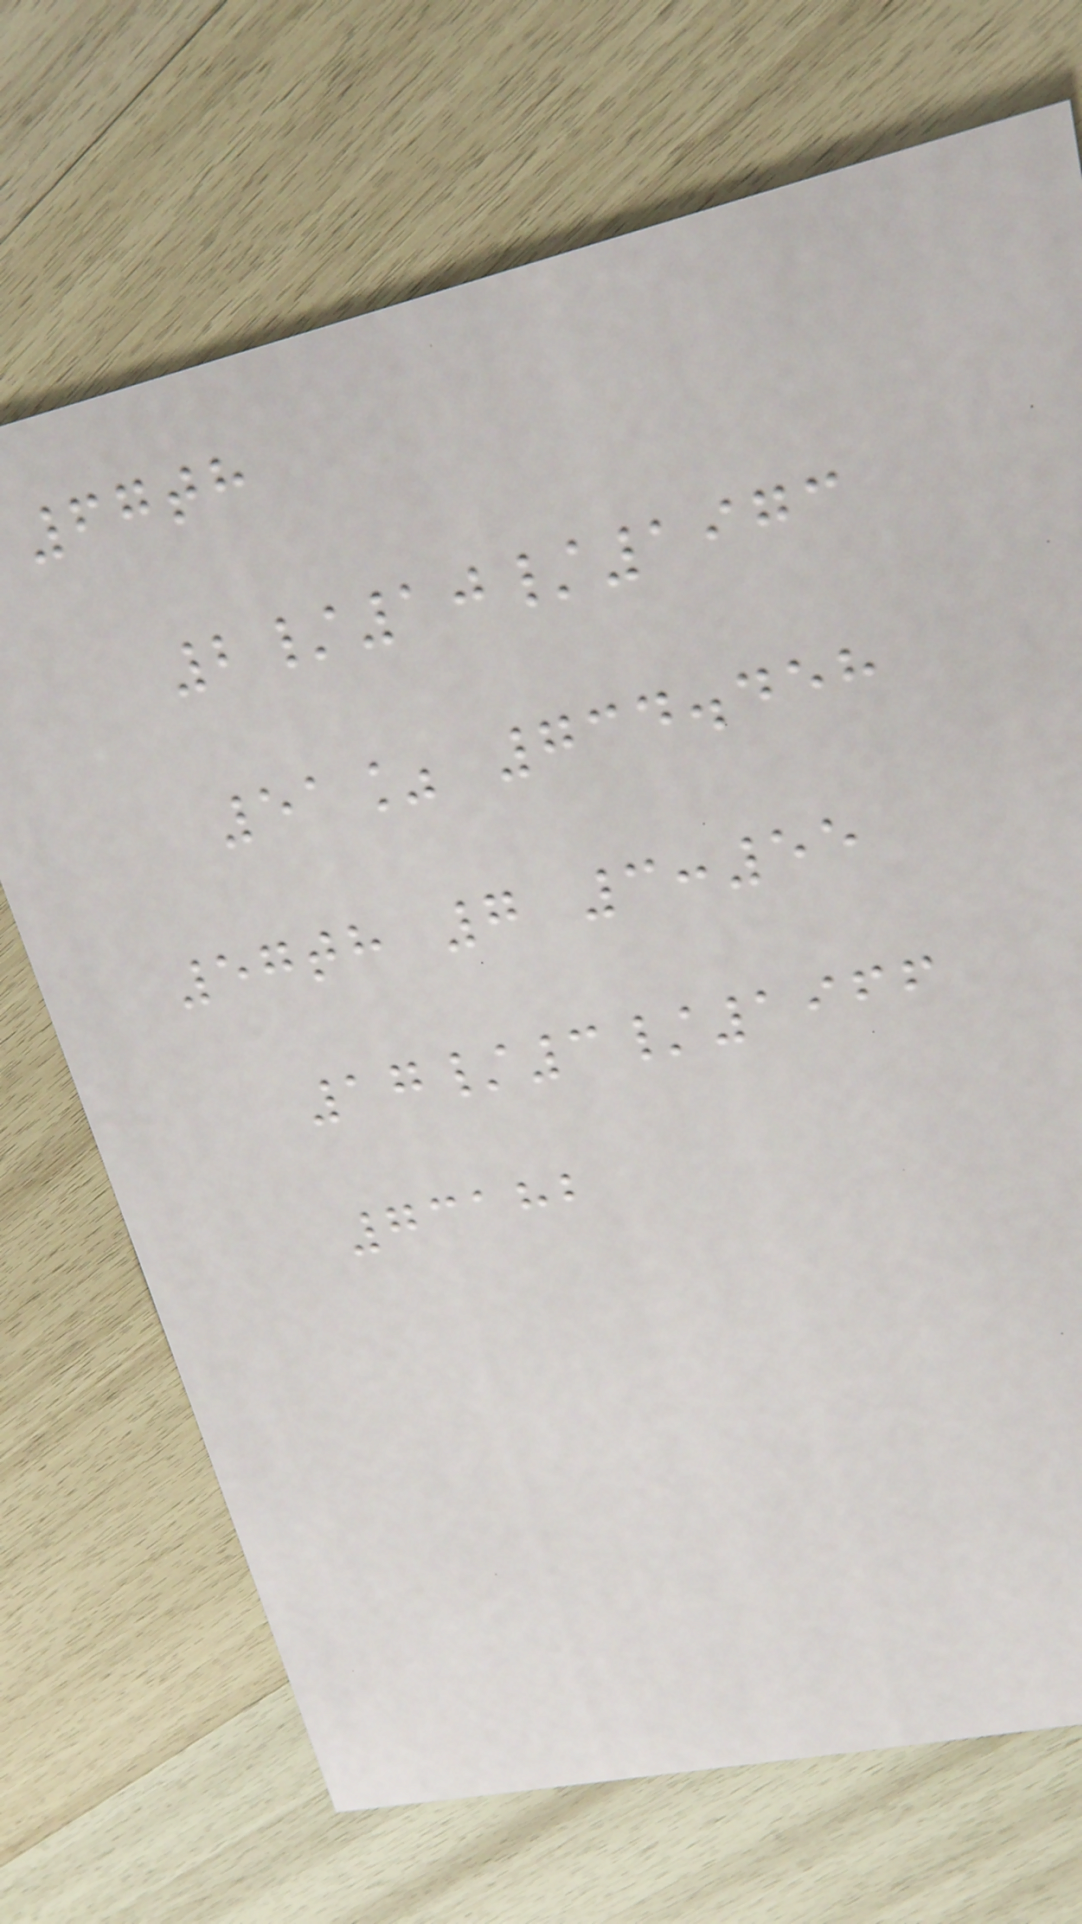67th
2/10/1973
51% 734.458
57th 7 3:55
17/3/1966
73182
